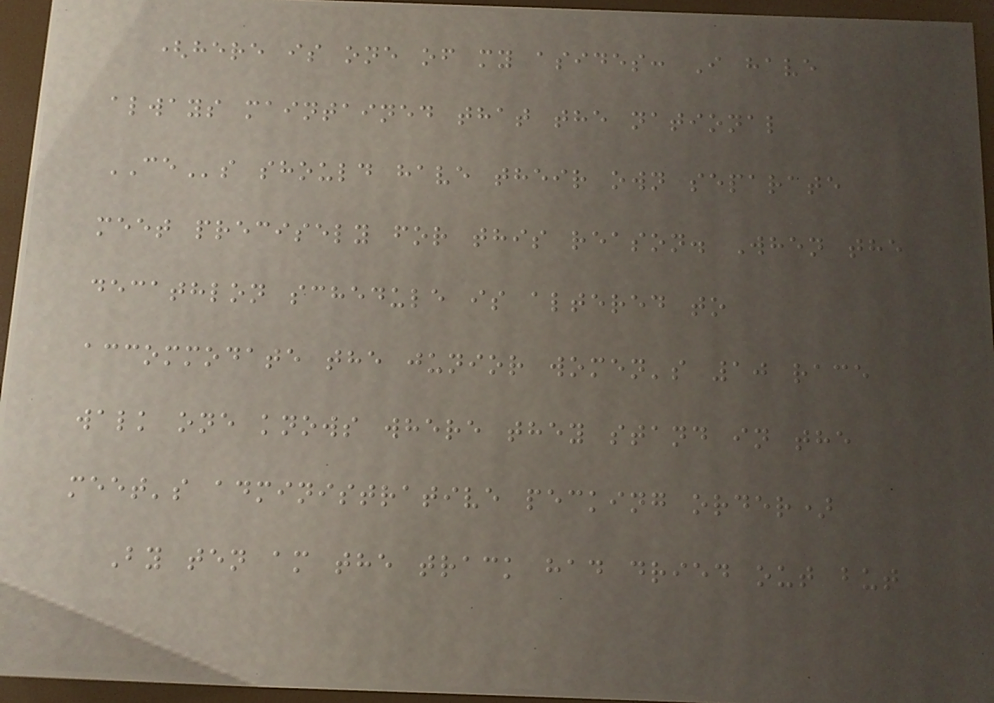(here is one of my asides: I have
always maintained that the national
CEs should have their own separate
meet precisely for this reason. When the
decathlon schedule is altered to
accommodate the junior women's 10 race
walk one knows where they stand in the
meet's administrative pecking order)
By ten am the track had dried out but
